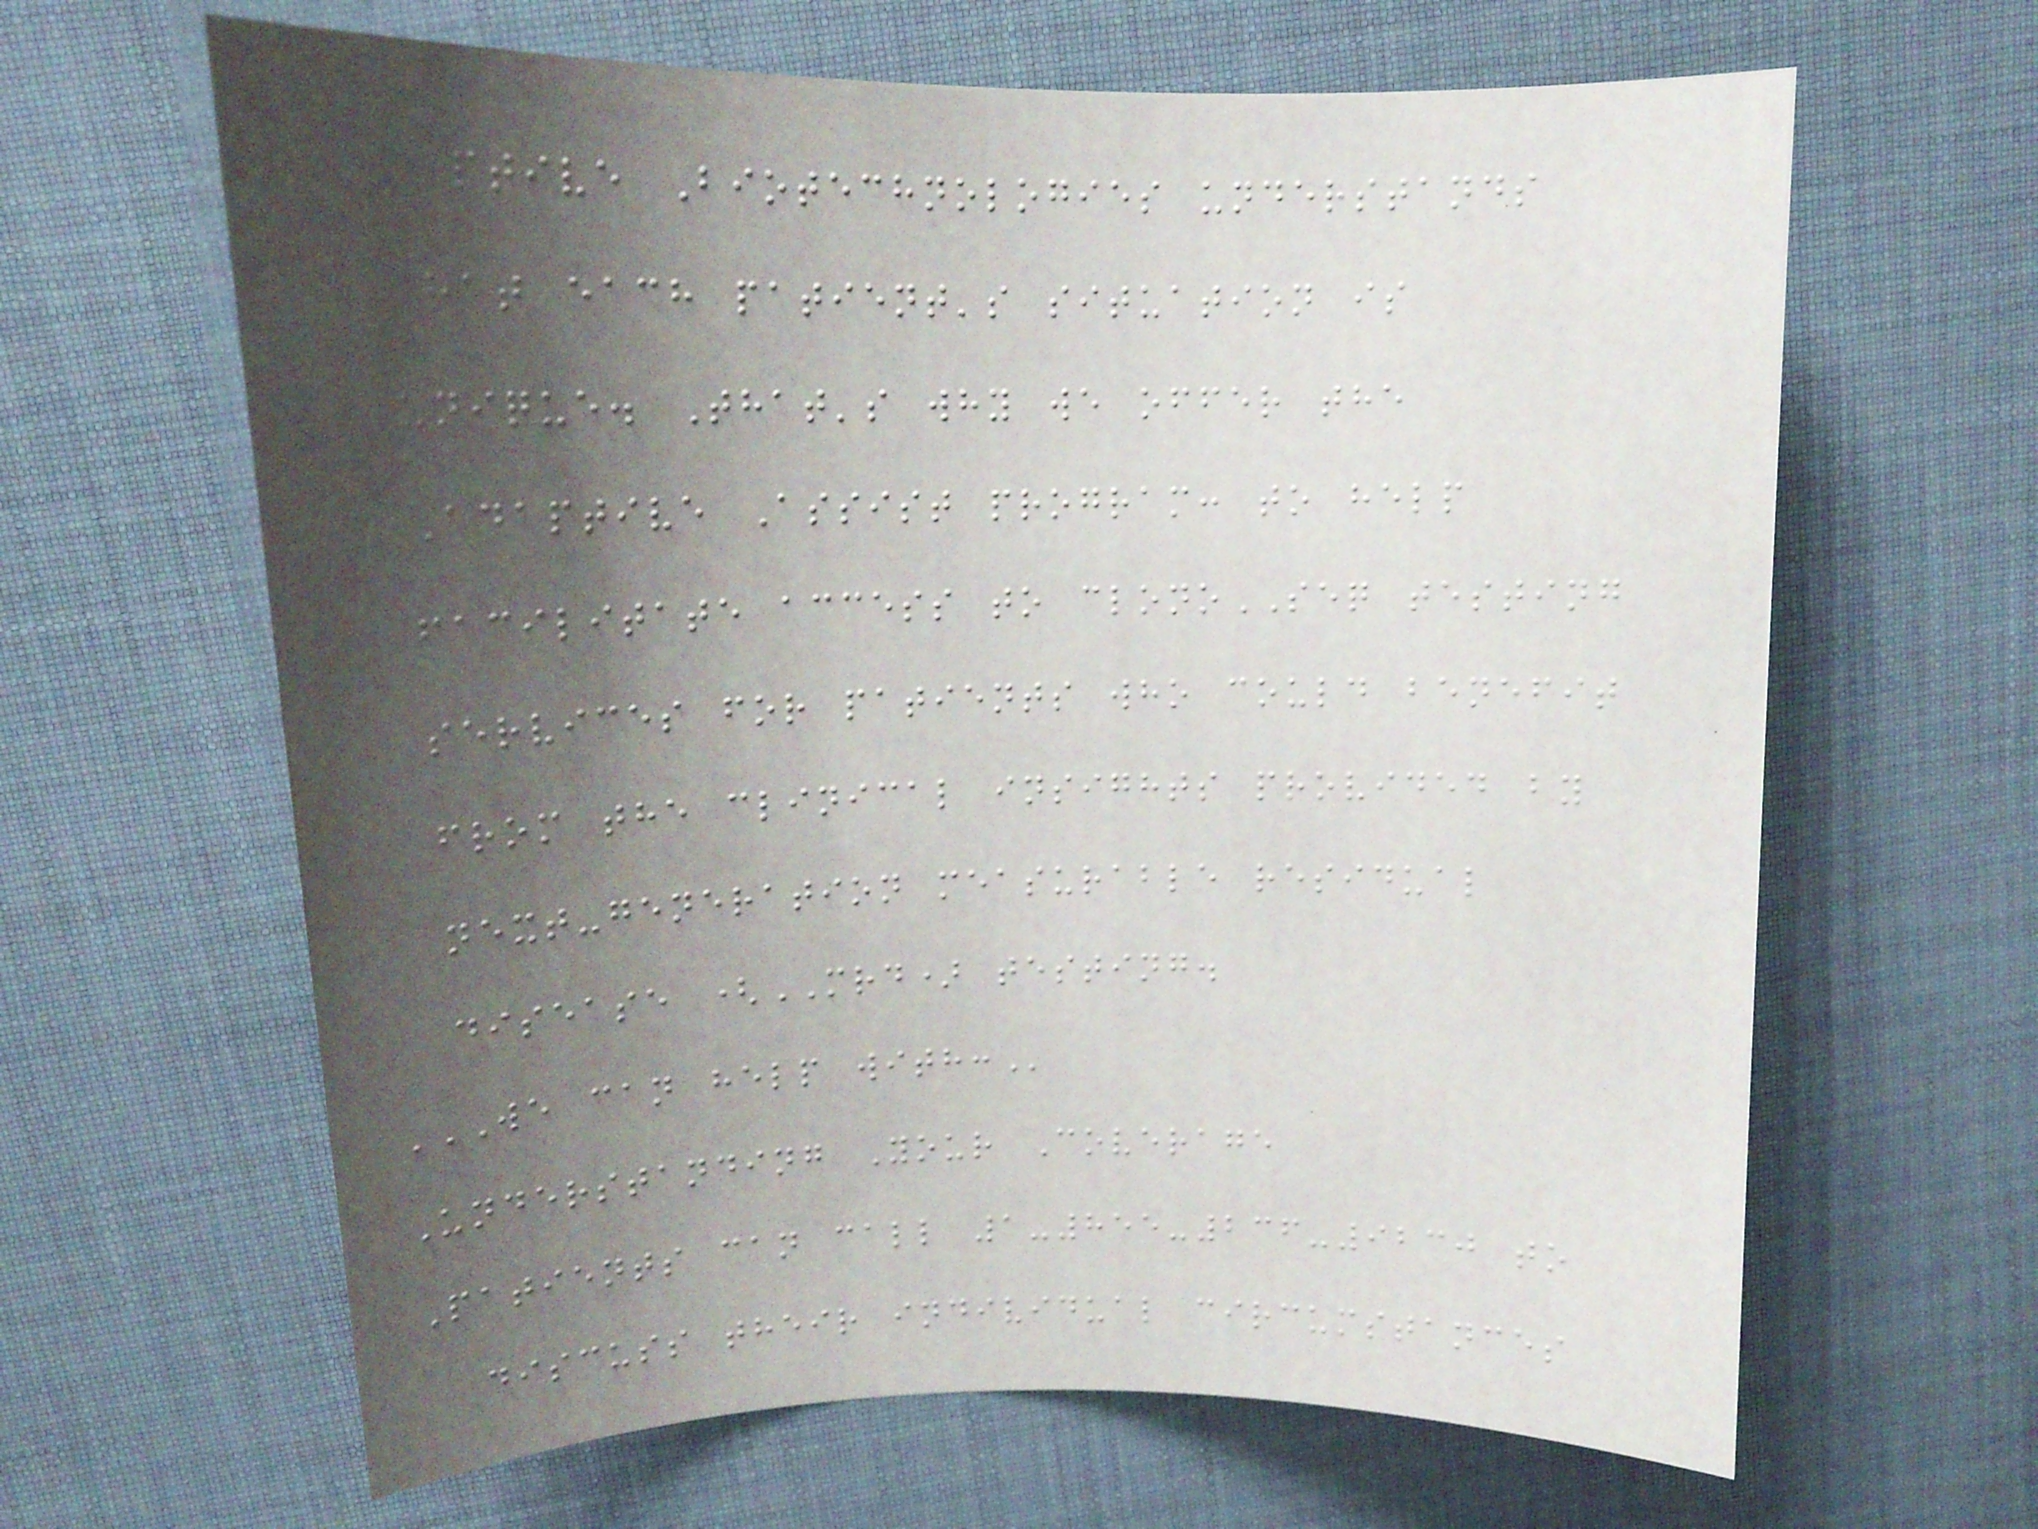Adaptive Biotechnologies understands
that each patient's situation is
unique. That's why we offer the
Adaptive Assist program: to help
facilitate access to clonoSEQ testing
services for patients who could benefit
from the clinical insights provided by
next-generation measurable residual
disease (MRD) testing.
WE CAN HELP WITH:
Understanding Your Coverage
Patients can call 1-855-236-9230 to
discuss their individual circumstances
